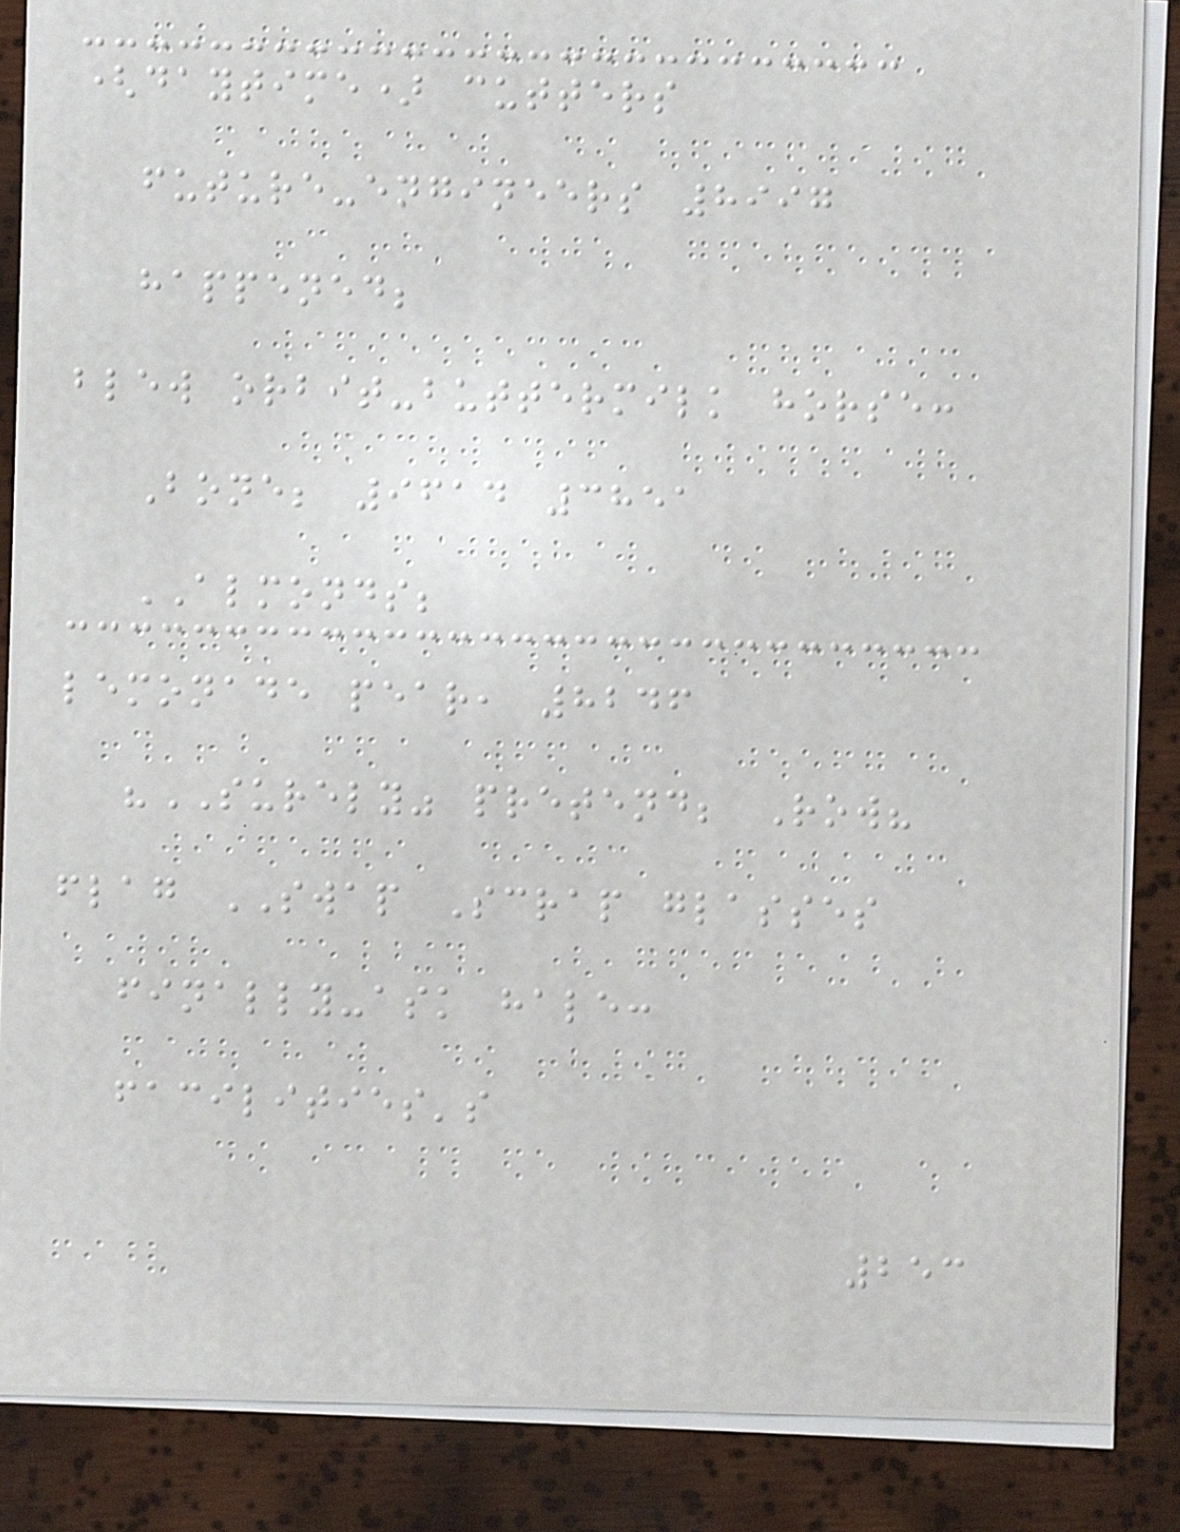(daytime) cutters
future-engineers 8997
happened;
blew orbit-buttermilk horse:
Bone; 9614 3851
ALMONDS;
lemonade pear, 8246
"SURELY" pretend; Row?
flag SWAP Scrap glasses
finally-ask hale:
facilities's
253
